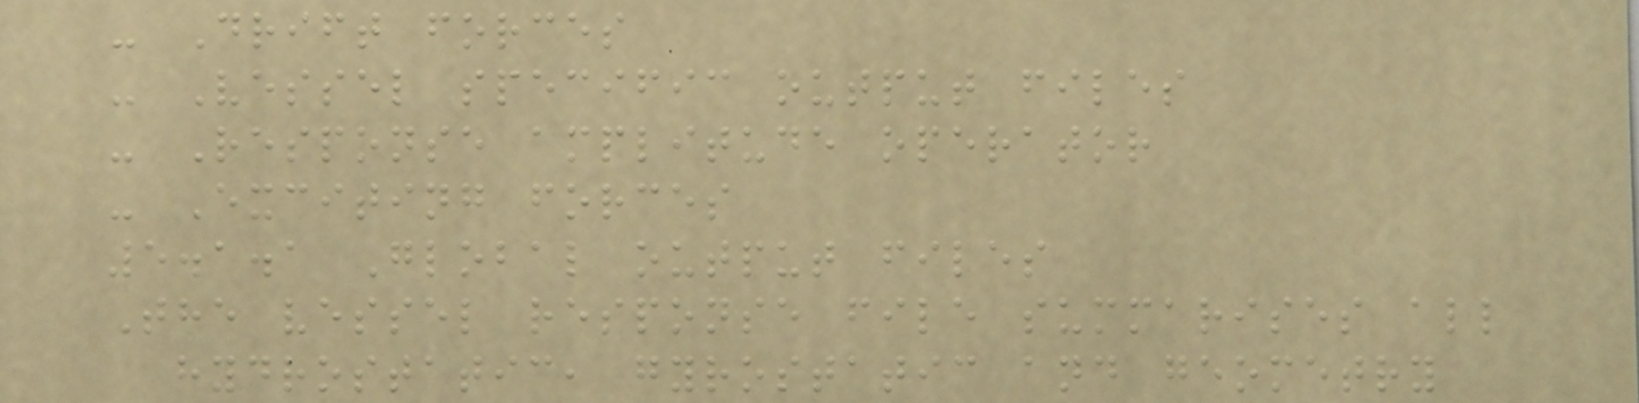- Drift forces
- Vessel specific output files
- Response amplitude operator
- Exciting forces
5.1.1 Global output files
The vessel response file summarises all
hydrostatic, gyrostatic and geometry
